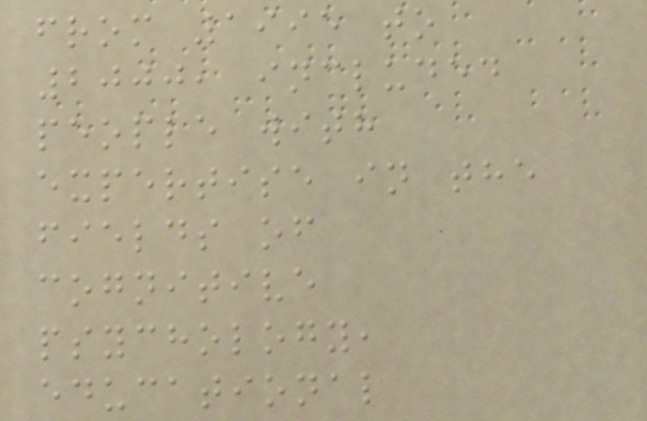from 1995 to
2000, included
people with
expertise in the
fields of
cognitive
psychology,
educational
